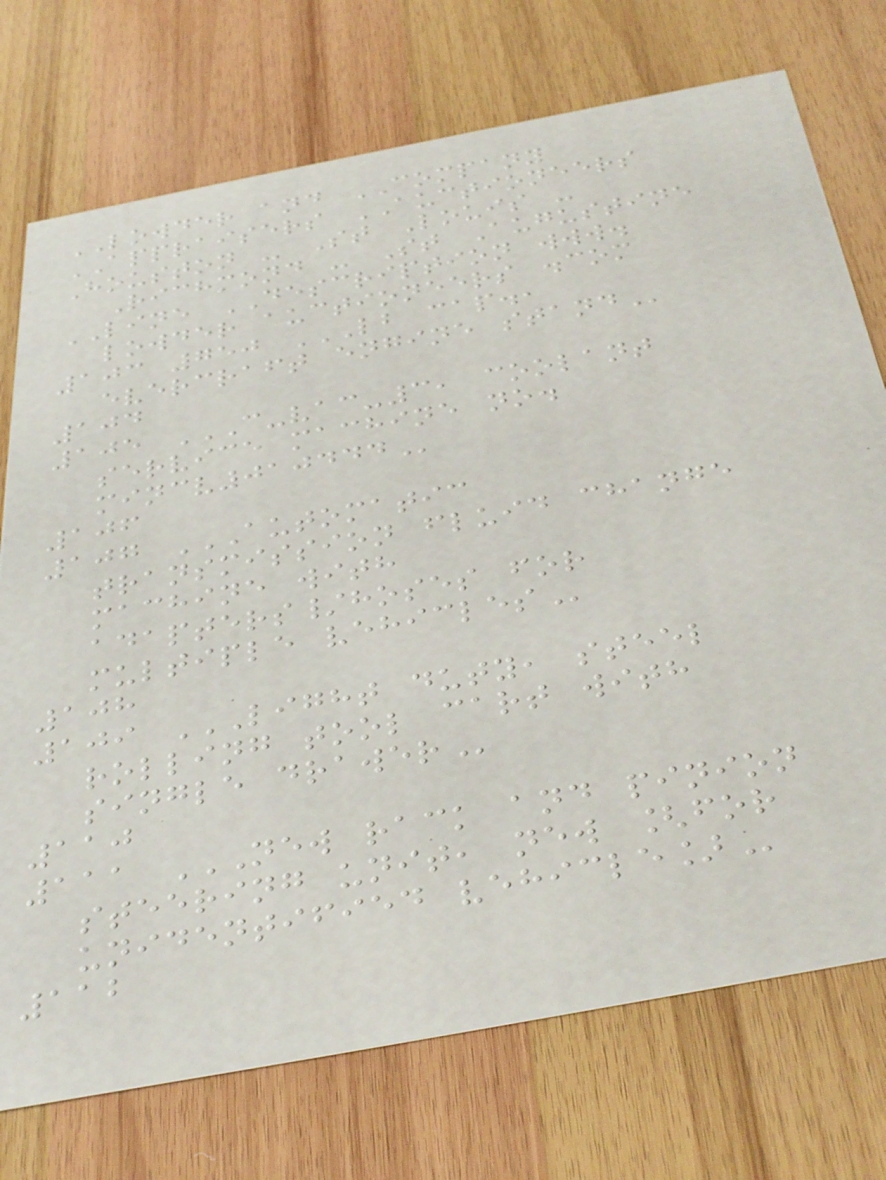LOWDER and COMPANY
APPRAISERS AUCTIONEERS
Houston - St Louis -
Richmond - St Augustine
LINE DESCRIPTION www.
lowder auctioneers .com
103 750 LB CAP.,
EVERCRAFT ENGINE STAND
104
105 C-VAC-3, COOLANT
SERVICE MACHINE NO.
MINCV010444
106
107 AUTOMATIC
TRANSMISSION FLUID CHANGE
MACHINE WITH
ADAPTERS/HOSES FOR
MULTIPLE VEHICLES
108
109 LIGHT DUTY, STEEL
ROLLING TOOL CART WITH
SINGLE DRAWER
110
111 NEW RACK AND PINION
STEERING UNIT, NEW [FOR
UNIDENTIFIED VEHICLE]
112
